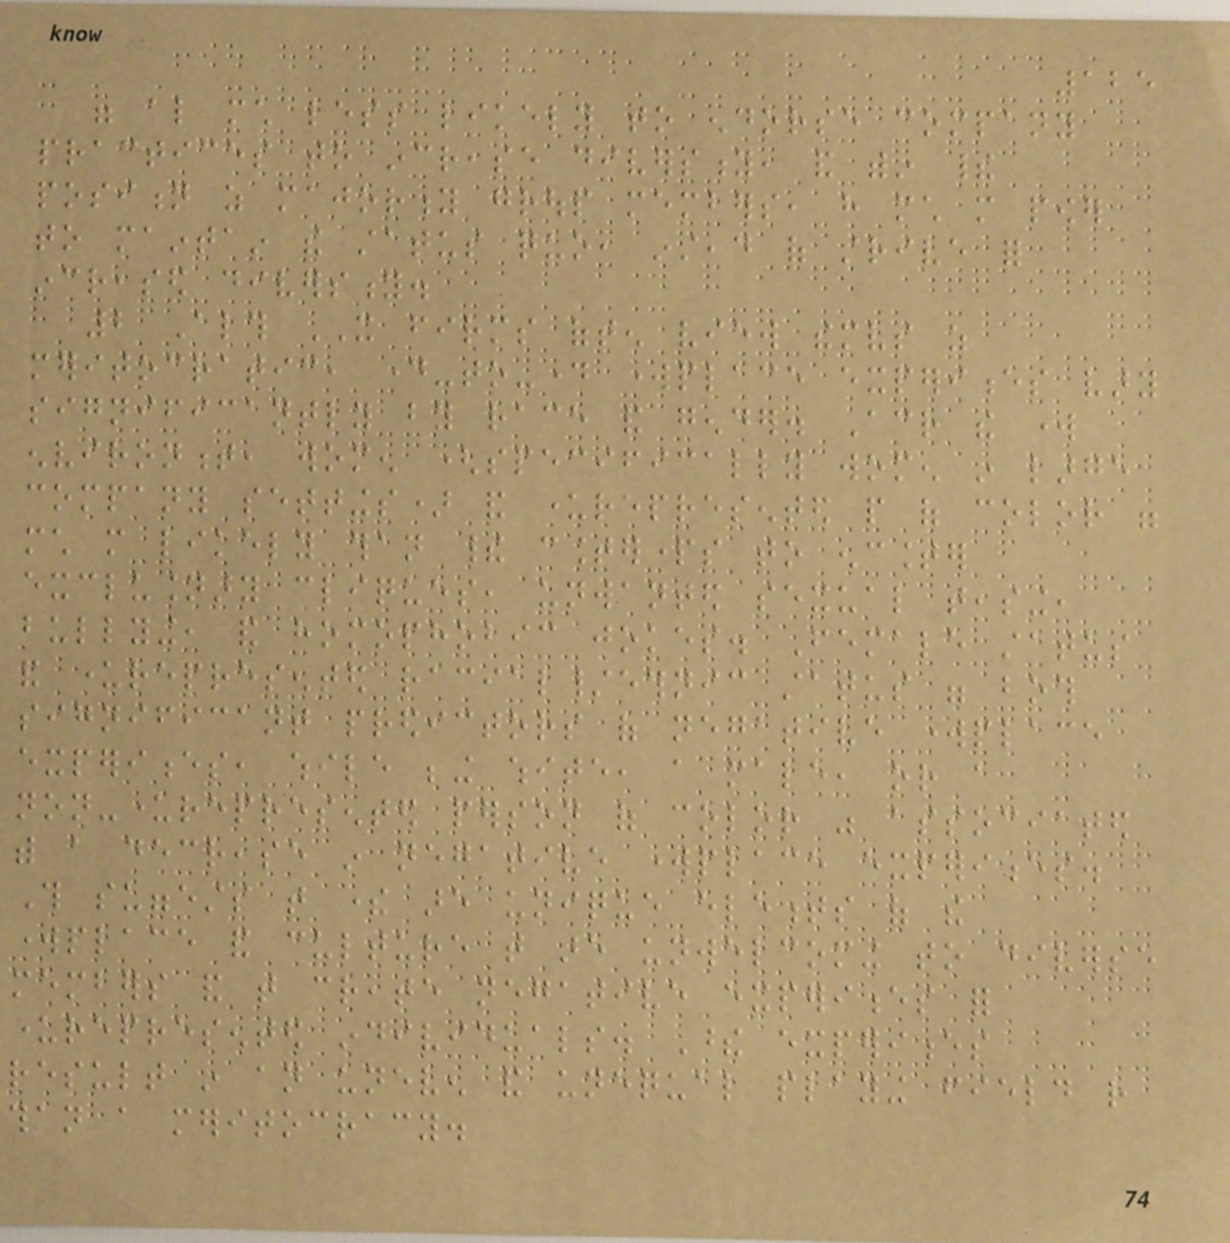125
were also much less likely to endorse company
practices to increase diversity, and within their
position as majority group members, have much more power
to maintain the status quo, instead of strive for
increased diversity.
2 Although IT firms often view themselves as
meritocratic, day-to-day workplace experiences vary
significantly by race and gender. Across the work
environment, women (specifically women in large
company settings) and underrepresented people of color were
much more likely than their counterparts to encounter
exclusionary cliques, unwanted sexual teasing,
bullying, and homophobic jokes. Female status
and underrepresented racial/ethnic status were both
significant predictors of negative workplace
experiences, while being white, a male, or a
non-underrepresented person of color was associated
with a decrease in negative workplace experiences.
This suggests that there are unique elements of the
workplace and culture that are unwelcoming to diverse
members and that create negative experiences for
underrepresented individuals. These experiences
result in an uneven and unequal playing field rather
than a meritocracy.
